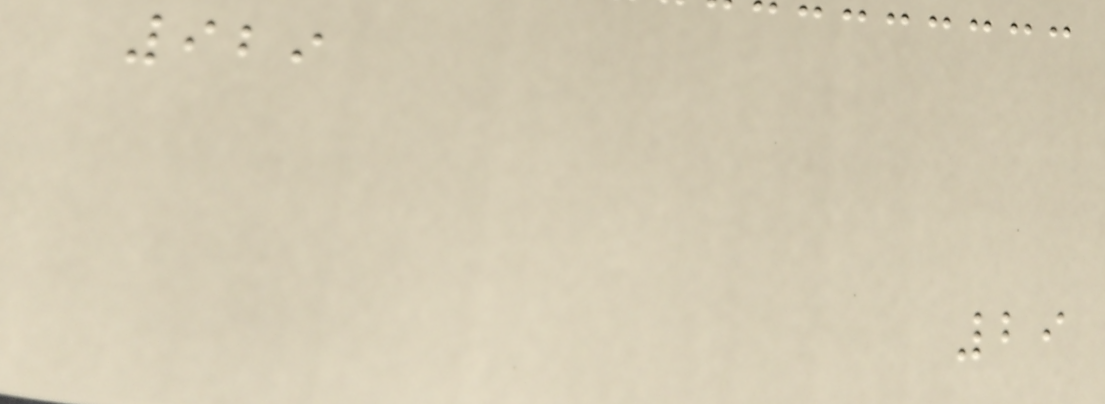929
29
